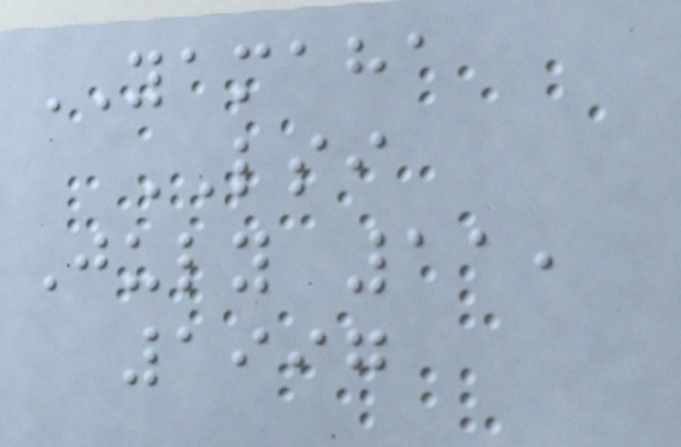YAMAHA
LSI
July 11,
1997
